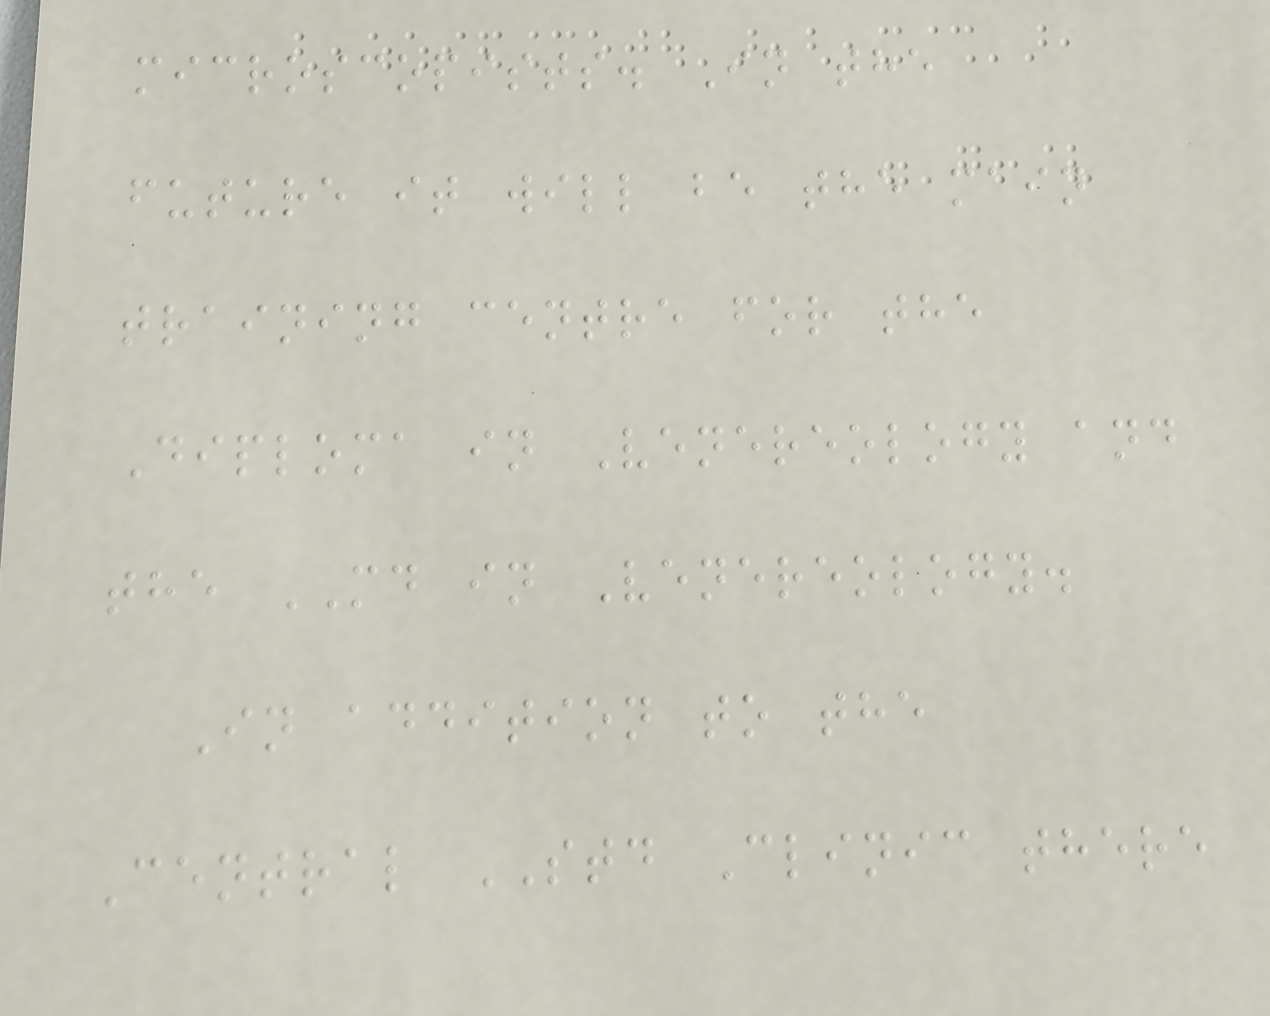microscopists. In the
future it will be the main
training centre for the
Diploma in Venereology and
the MD in Venereology.
In addition to the
Central STD Clinic there
